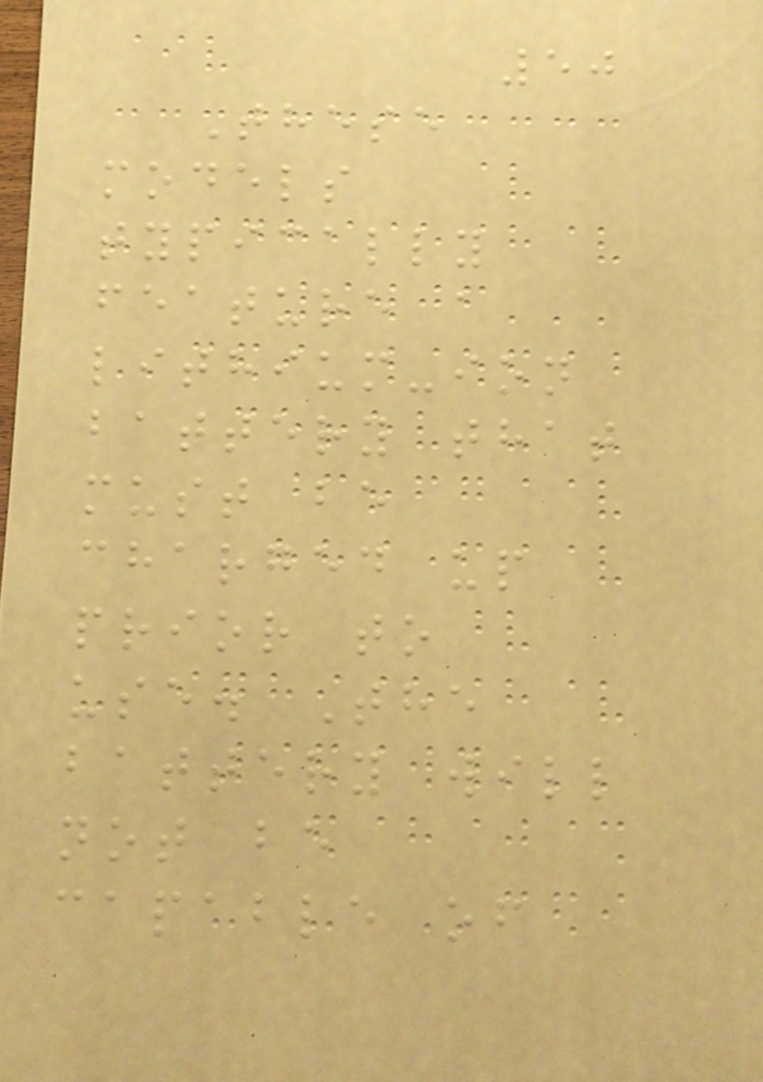50
These
models
typically
feature a
lithium-ion
battery that
must be
charged up
prior to
use. The
battery will
not be
capable of
